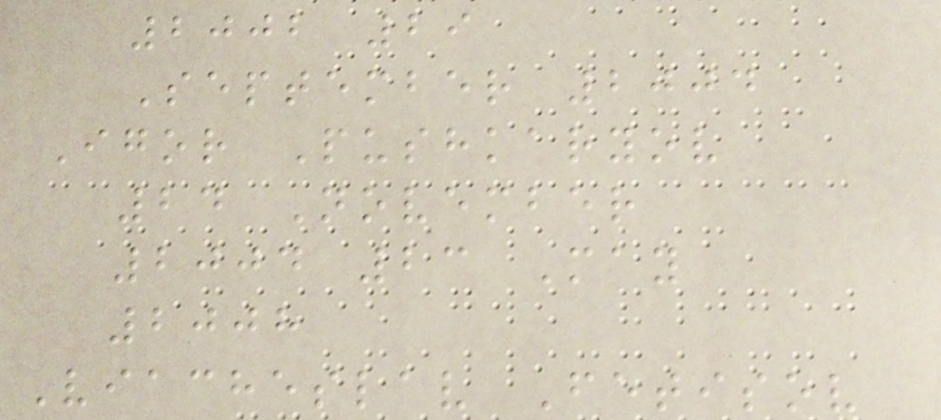2002 29
September 2004
Igor Pushkaryov
24 November
2004 23 May
2008
Viacheslav Fetisov
